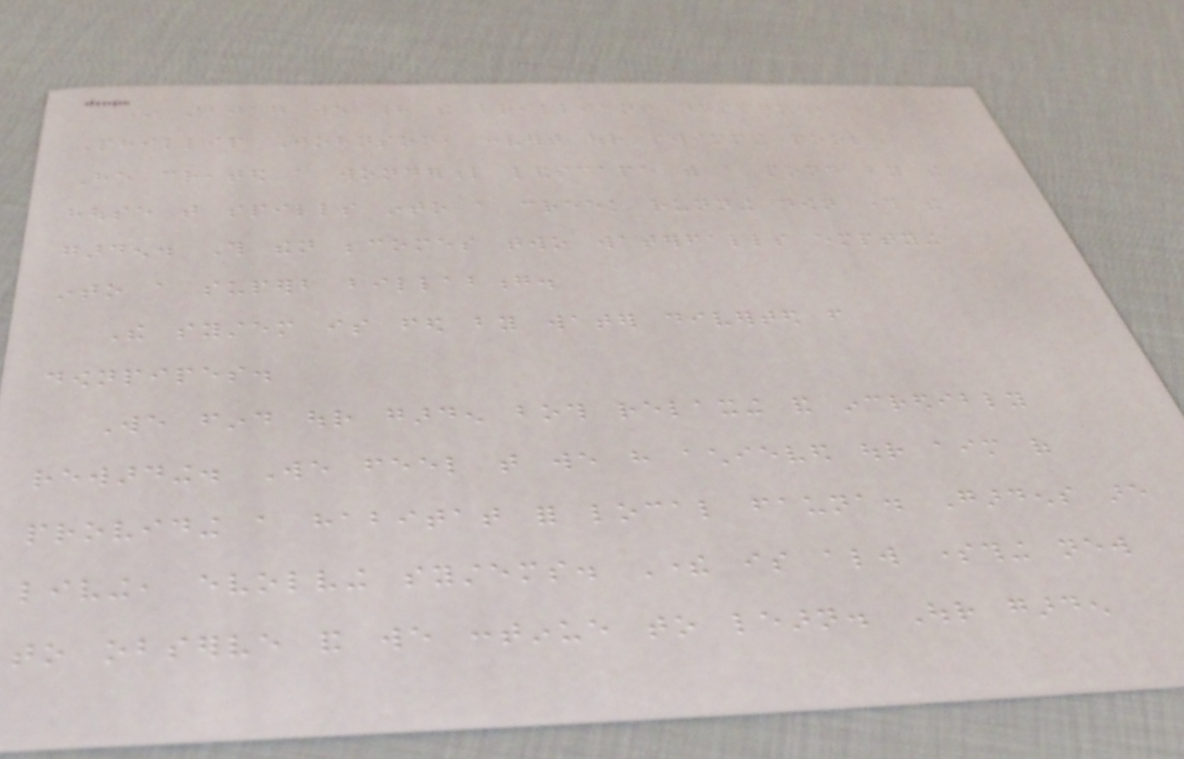In 2017 we had the brilliant designer,
Phillip Johnson, convert our swimming pool.
He created a wonderful landscape with a pond by the
house that spills into a creek running down through the
garden. This then becomes two waterfalls emptying
into a superb billabong.
The system is fed by water diverted from
downpipes.
We find our garden both relaxing and incredibly
rewarding. We feel that we have achieved our aim of
providing a habitat for local fauna. Gardens are
living, evolving systems. There is always something new
to observe and we continue to learn. Our garden
